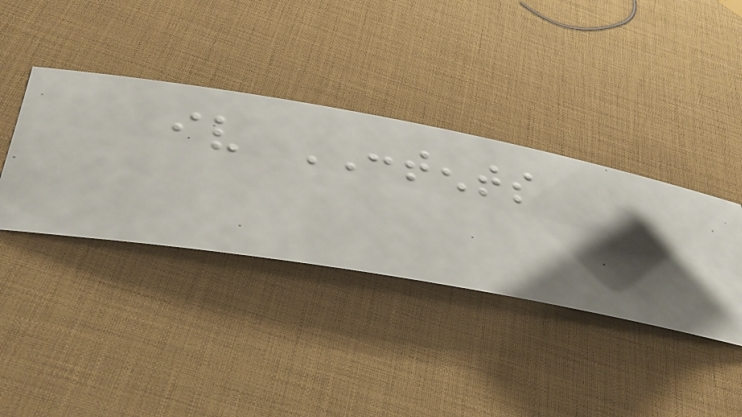iv CONTENTS
